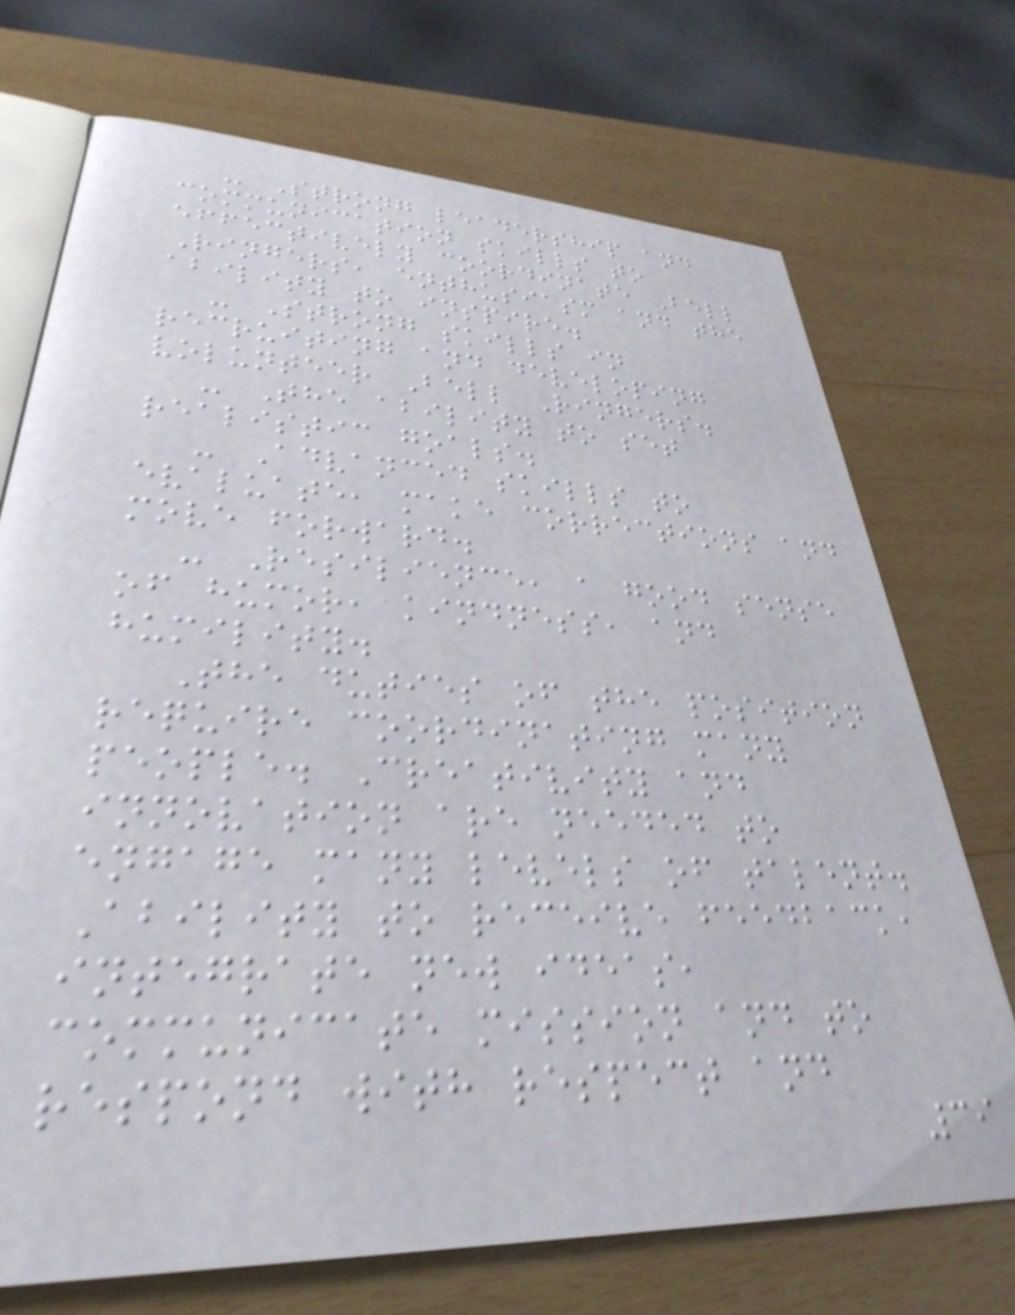- Strong leadership and
communication skills to
effectively coordinate Bell
Ringers, enthusiasm and the
ability to inspire.
- Strong skills in
recruiting and developing
volunteer Bell Ringers.
- The ability to set
realistic goals.
- Advanced skills to
evaluate, make corrections and
move forward.
- Resilience, a good sense
of humor, kindness, and
humility.
The duties of the position
require coordinating many
people. Creativity and
innovation are needed to
engage many levels of talent.
Ability to receive feedback,
integrate new ideas,
communicate mission and to
respond with respect and
39
